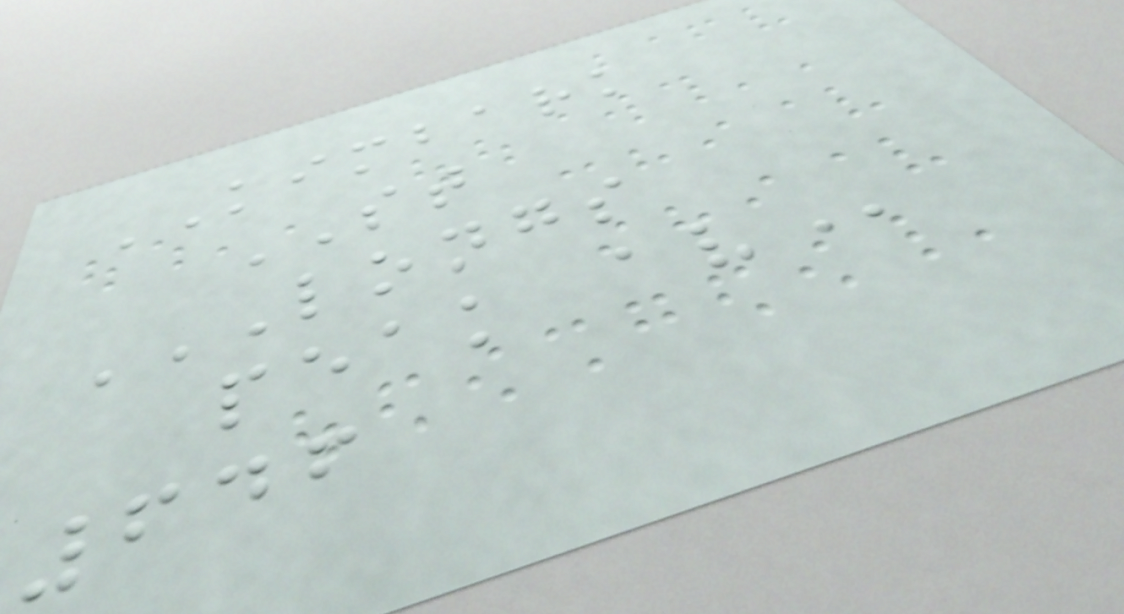KIMBARK
ST
LONGS
PEAK AV
646
